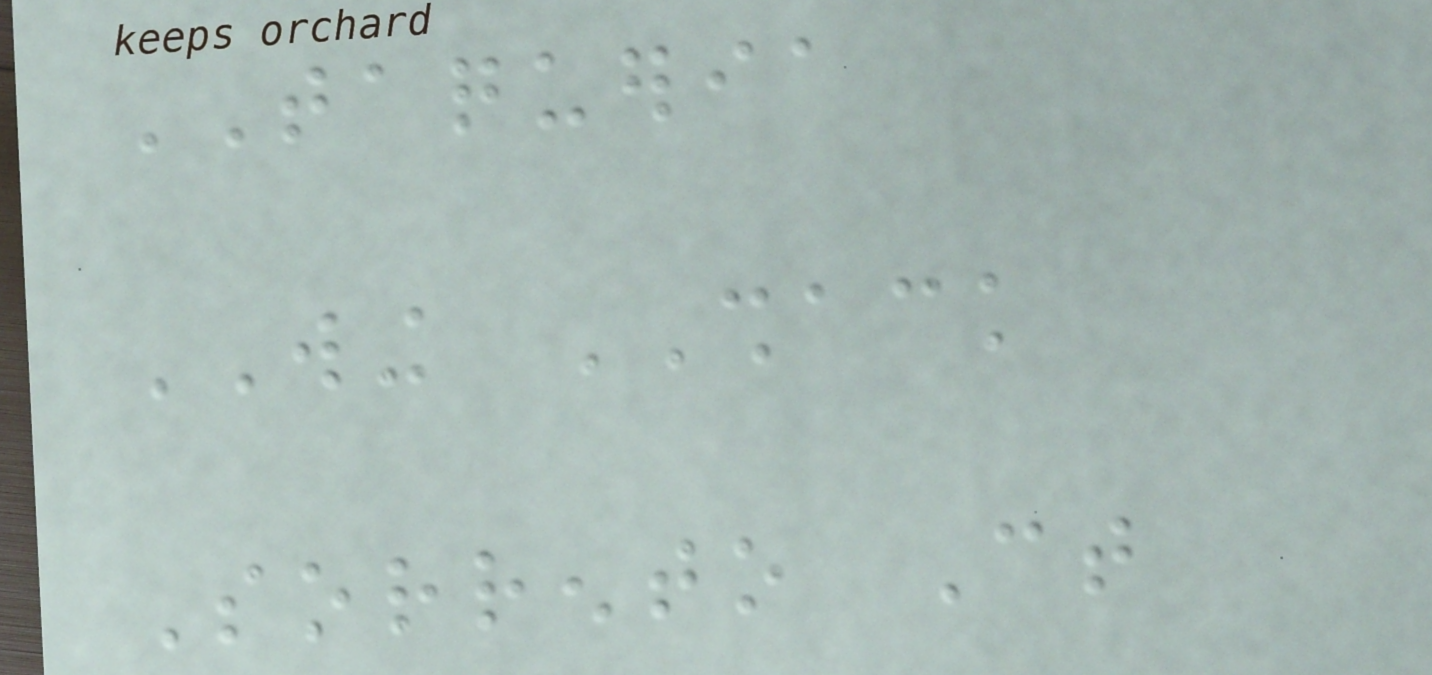TAQUERIA
WING SHACK
Sorrento Ct
